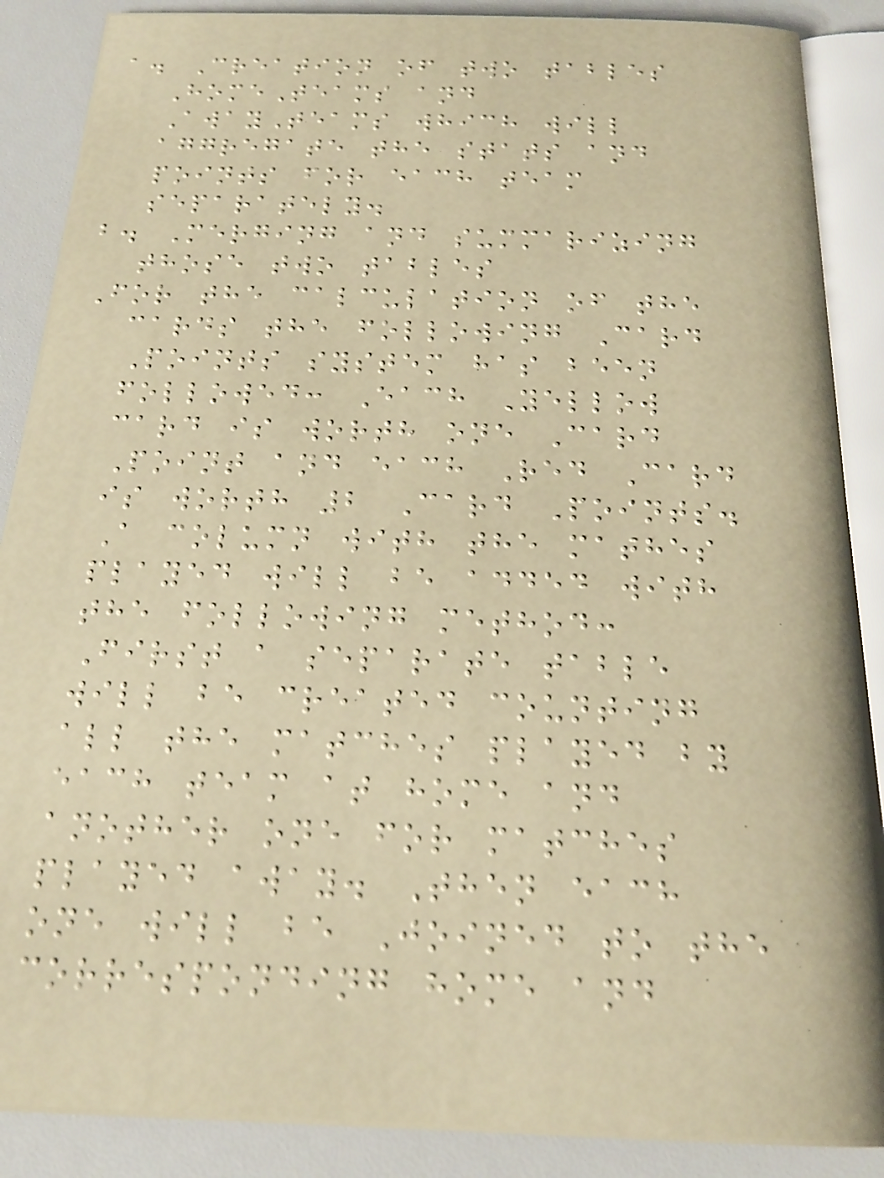a. Creation of two tables
HomeTeams and
AwayTeams which will
aggregate the stats and
points for each team
separately.
b. Merging and summarizing
those two tables
For the calculation of the
cards the following Card
Points system has been
followed: Each Yellow
card is worth one Card
Point and each Red Card
is worth 2 Card Points.
A column with the mathes
played will be added with
the following method:
First a separate table
will be created counting
all the matches played by
each team at home and
another one for matches
played away. Then each
one will be Joined to the
corresponding home and
